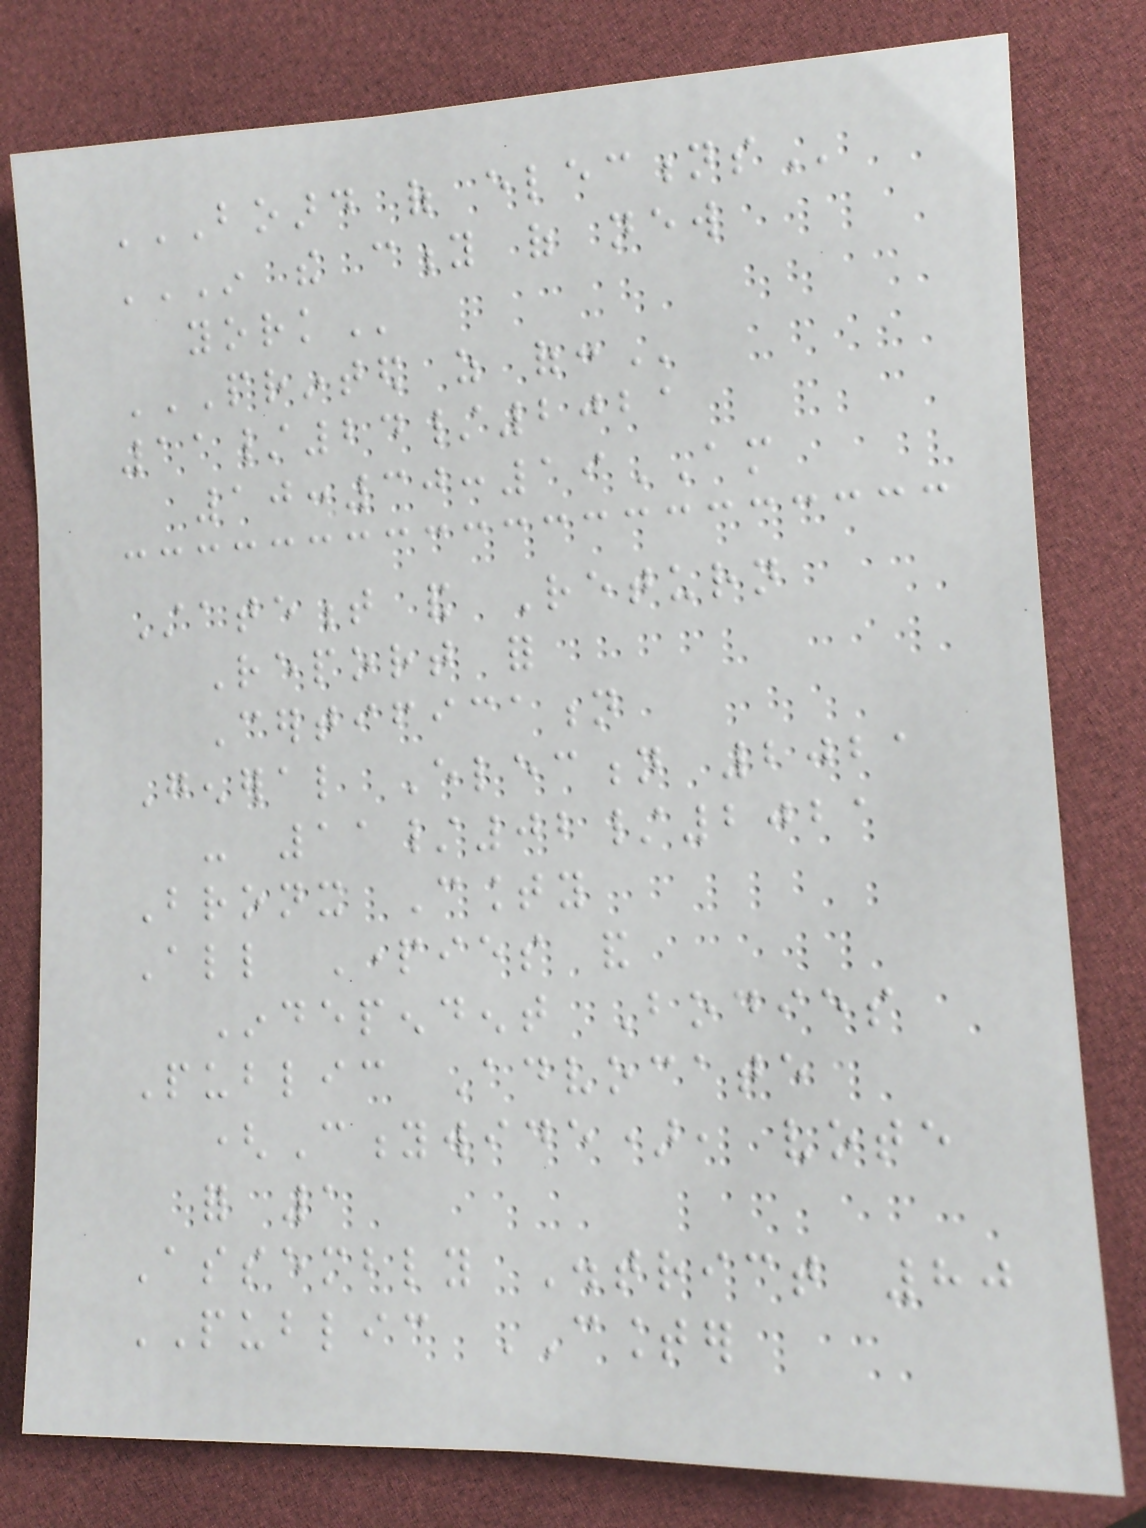BOARD OF ELECTIONS
IN THE CITY OF NEW
YORK
PRINTED AS OF:
11/24/2021
10:30:19AM
Statement and Return
Report for
Certification
General Election 2021
- 11/02/2021
Bronx County
All Parties and
Independent Bodies
Public Advocate
(Citywide), vote
for 1
Assembly District 80
PUBLIC COUNTER
